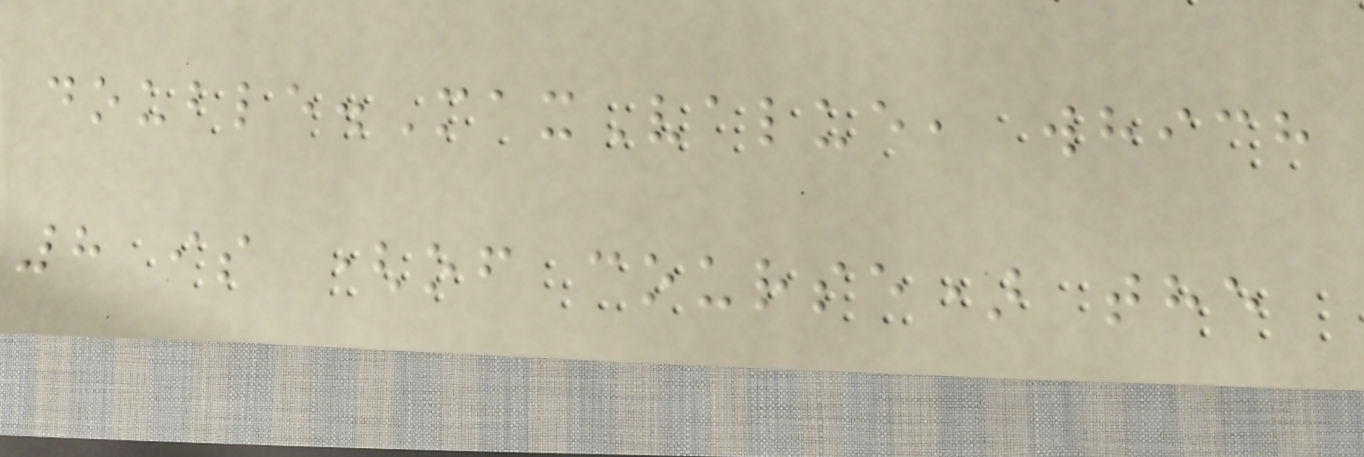double.MaxValue, which
8 is (of course) the
